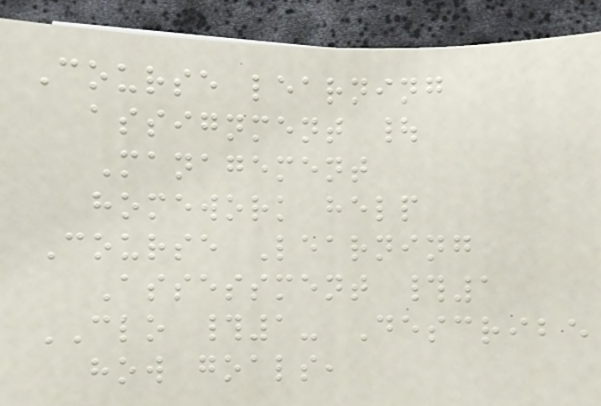Course learning
assignment |
Management
homework help
Course Learning
Assessment #1
CLO #1- Describe
how goals,
